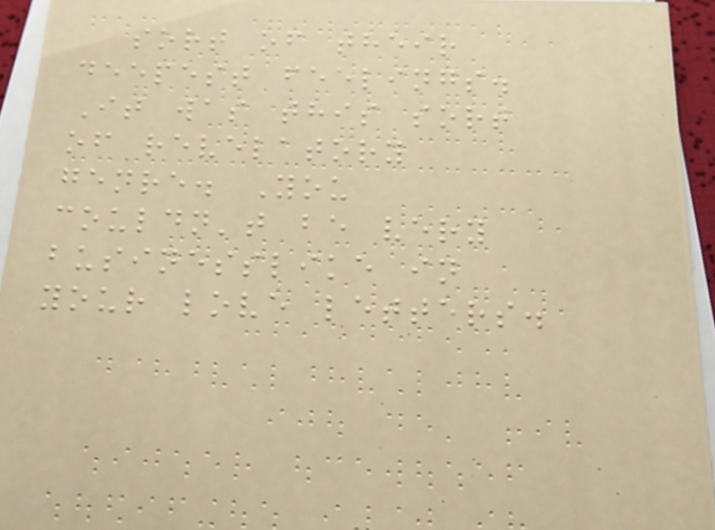sort of their
deepest feelings.
It was this sort
of revelatory
genre. You
couldn't be very
businesslike in
your love letters.
